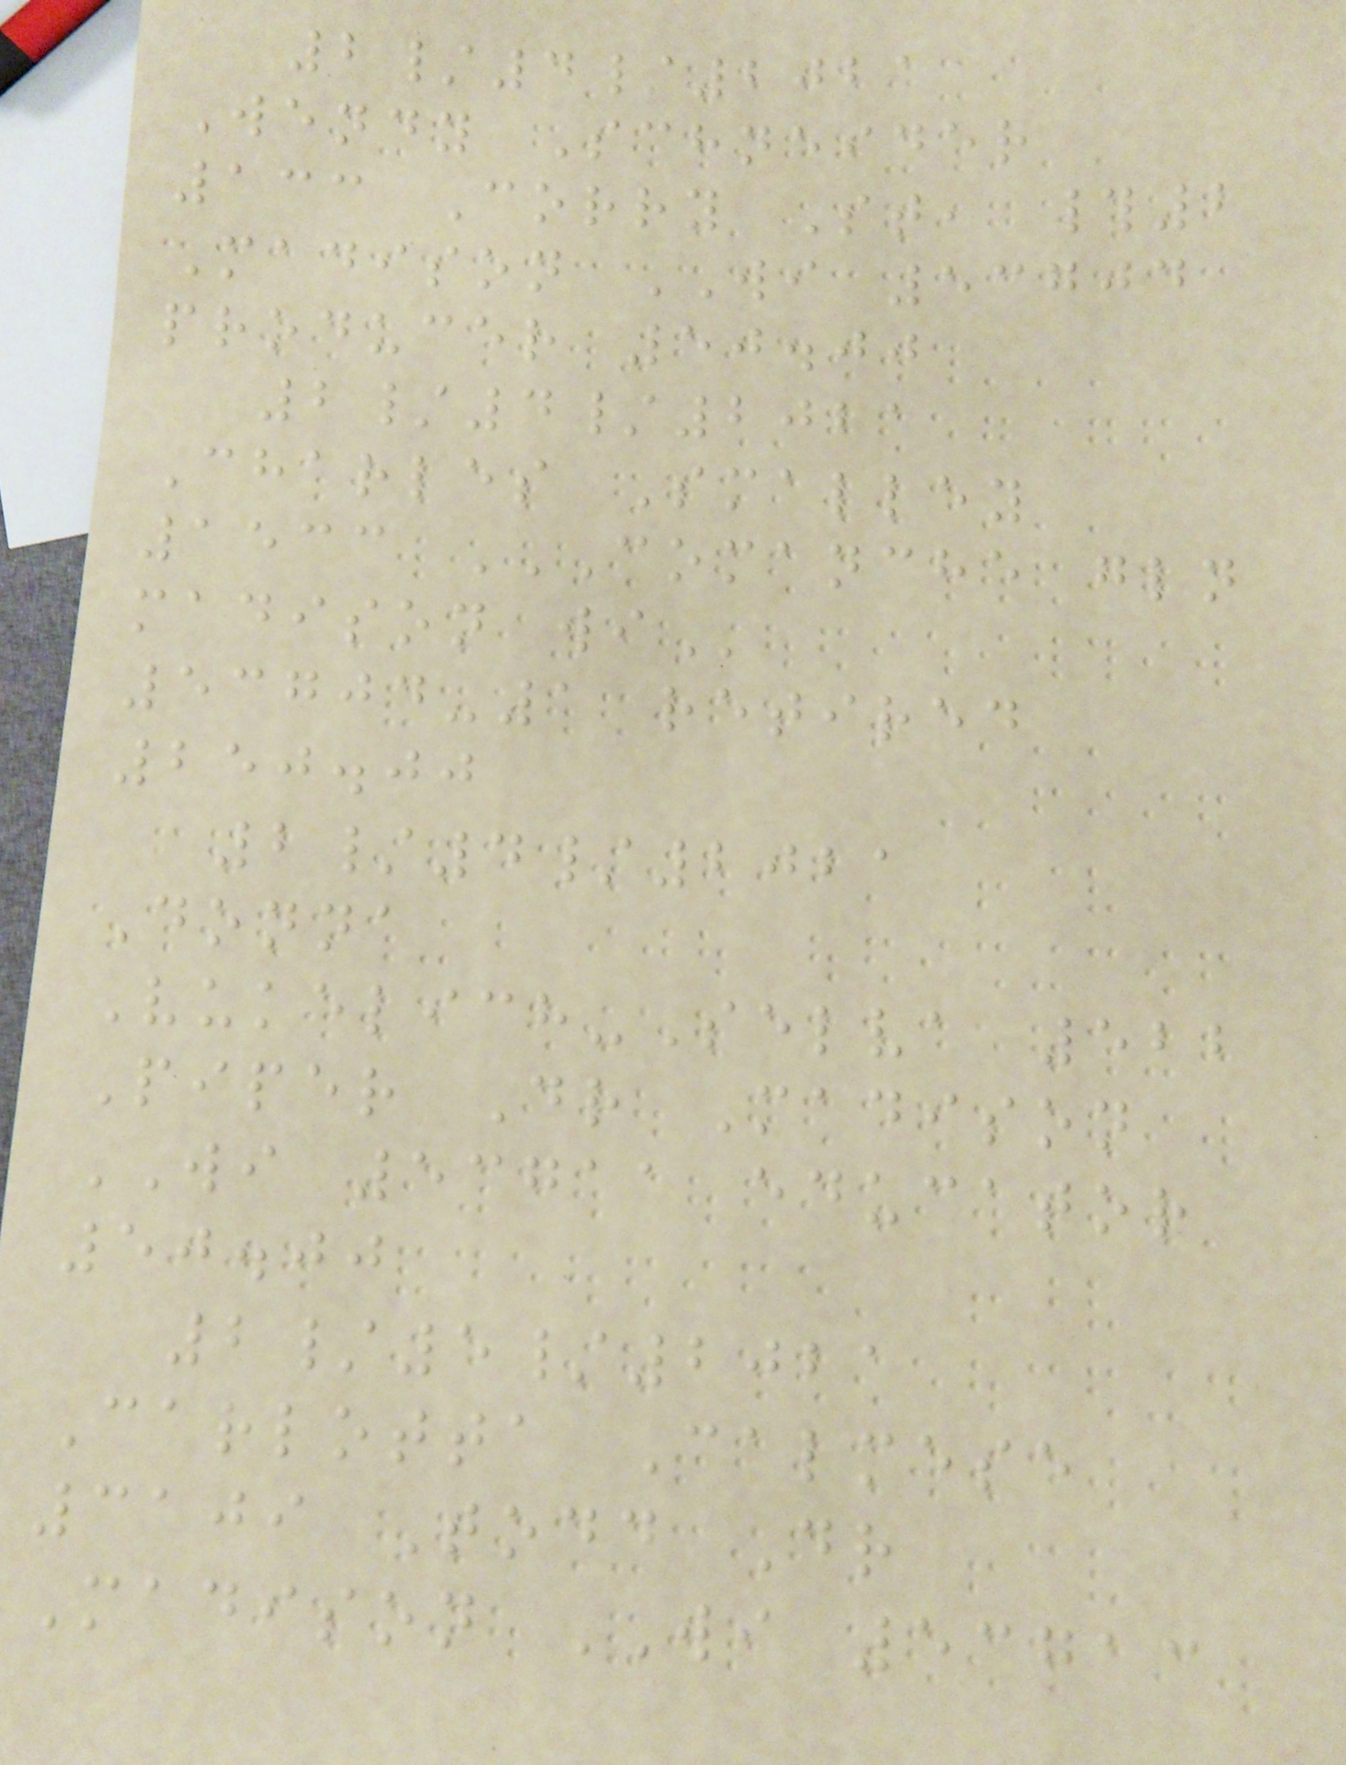2/4/2021
Wendy Schneider
133 Corry St, #2
Madison WI 53704
producer 50.00
2/4/2021
Charles Smalley
1533 COMANCHE GLN
MADISON WI
53704-1 retired
250.00
2/4/2021
Donna
Vukelich-Selva 522
Piper Dr Madison
WI 53711 educator
50.00
2/5/2021
Carlotta Calmese
3109 Todd Dr
Madison WI 53713
